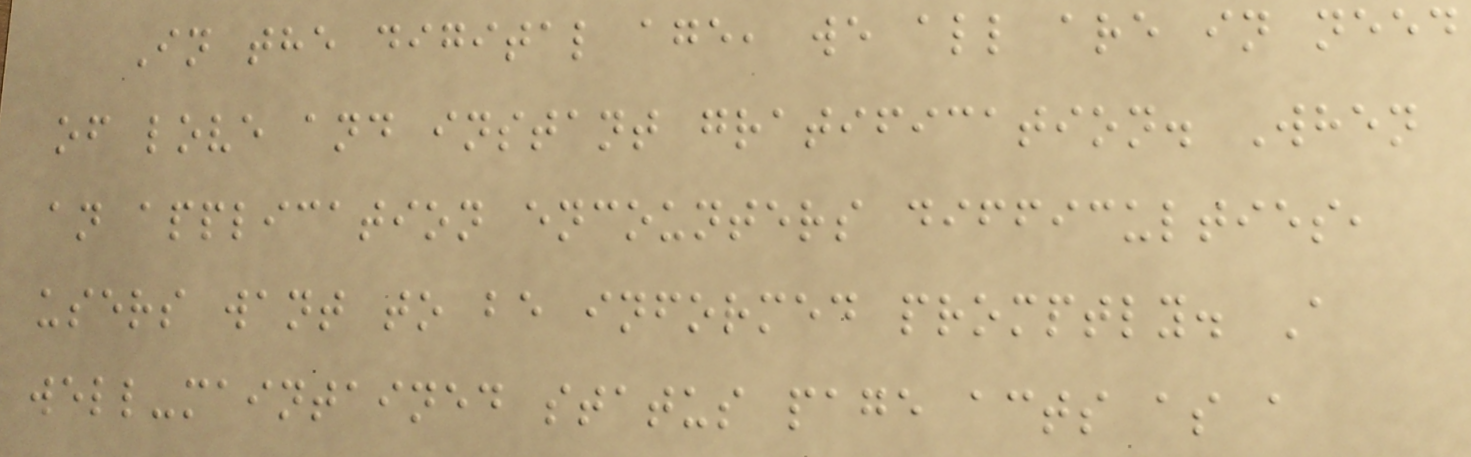In the digital age, we all are in need
of love and instant gratification. When
an application encounters difficulties,
users want to be informed promptly. A
well-maintained status page acts as a
